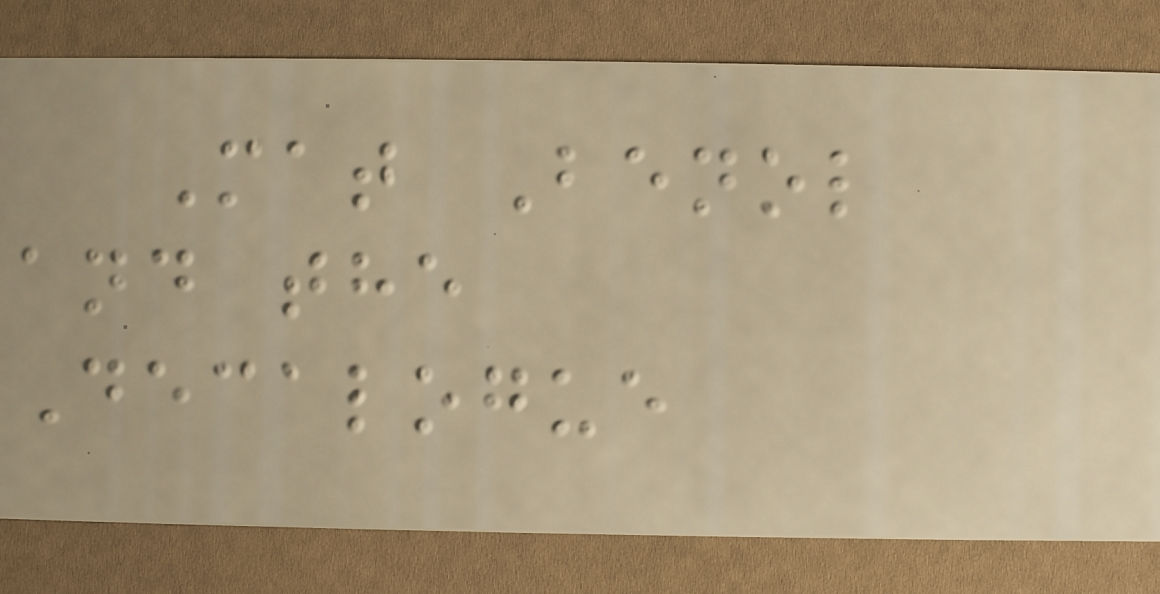Mat Benol
and the
Decalogue
